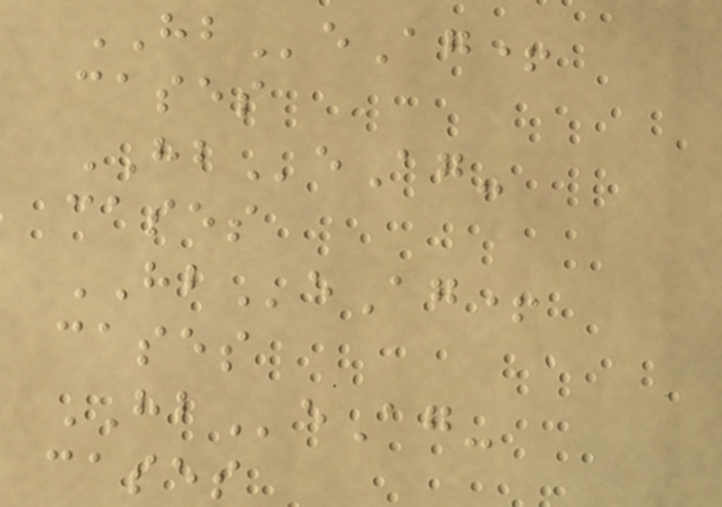HBeAg+
cases
HBeAg-
cases
HBeAg+
cases
HBeAg-
cases
